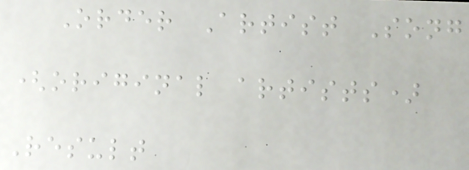Order Artist Song
(original artists)
Result
